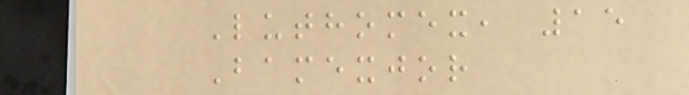Luthomex, 15
Bamexjor
